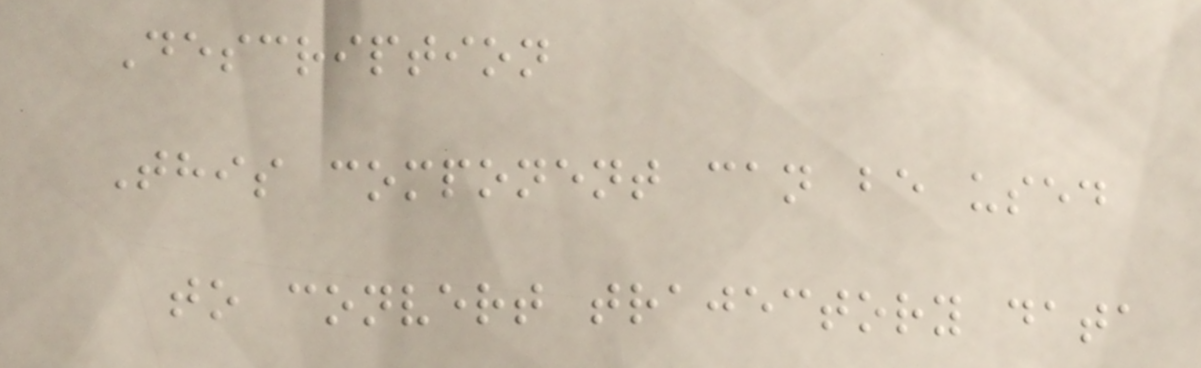Description
This component can be used
to convert trajectory data
